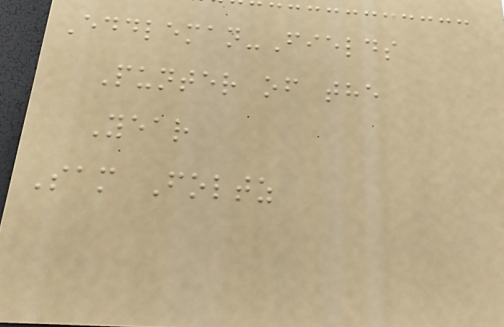Eddleman-Fields
Punter of the
Year
Sam Foltz
